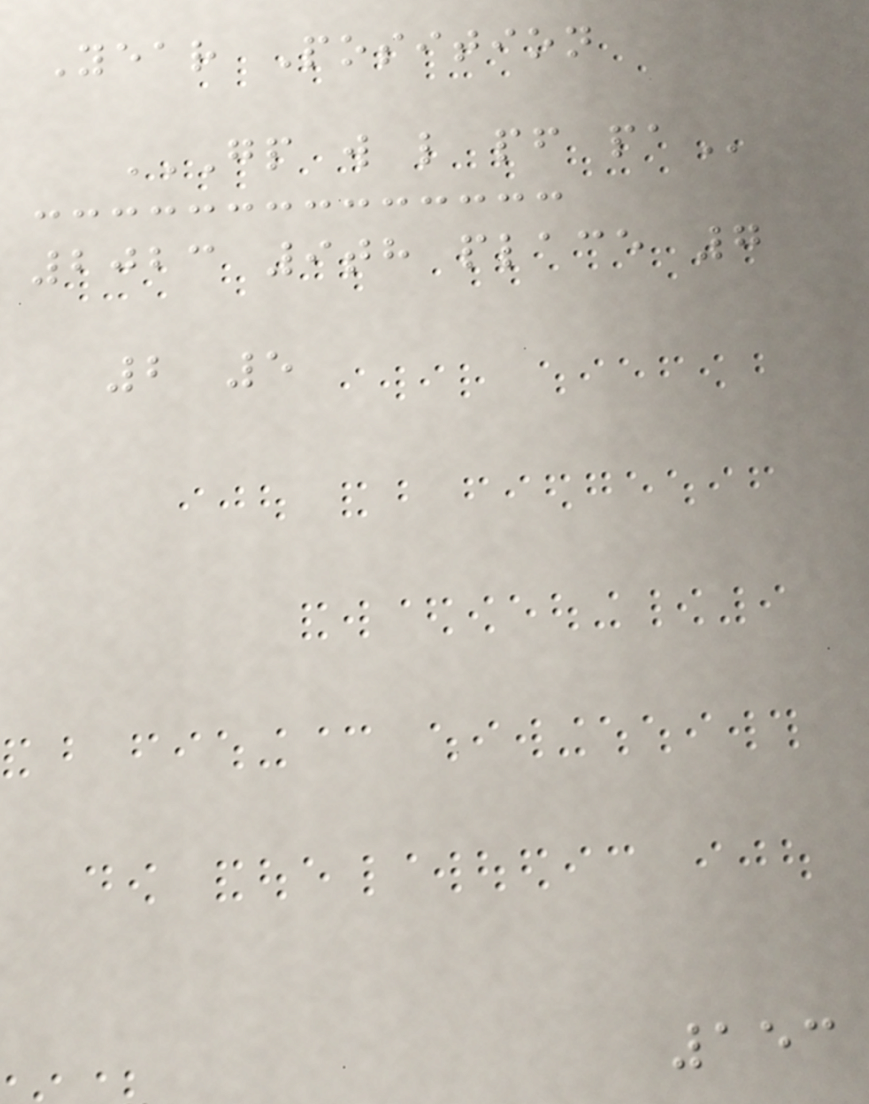Year Position
GP W L PF PA
2023 9th place 7
2 5
153
